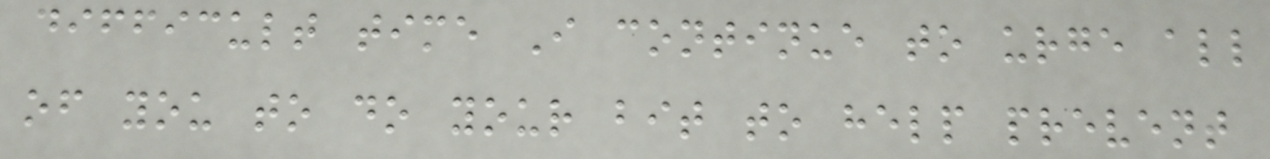difficult time I continue to urge all
of you to do your bit to help prevent
